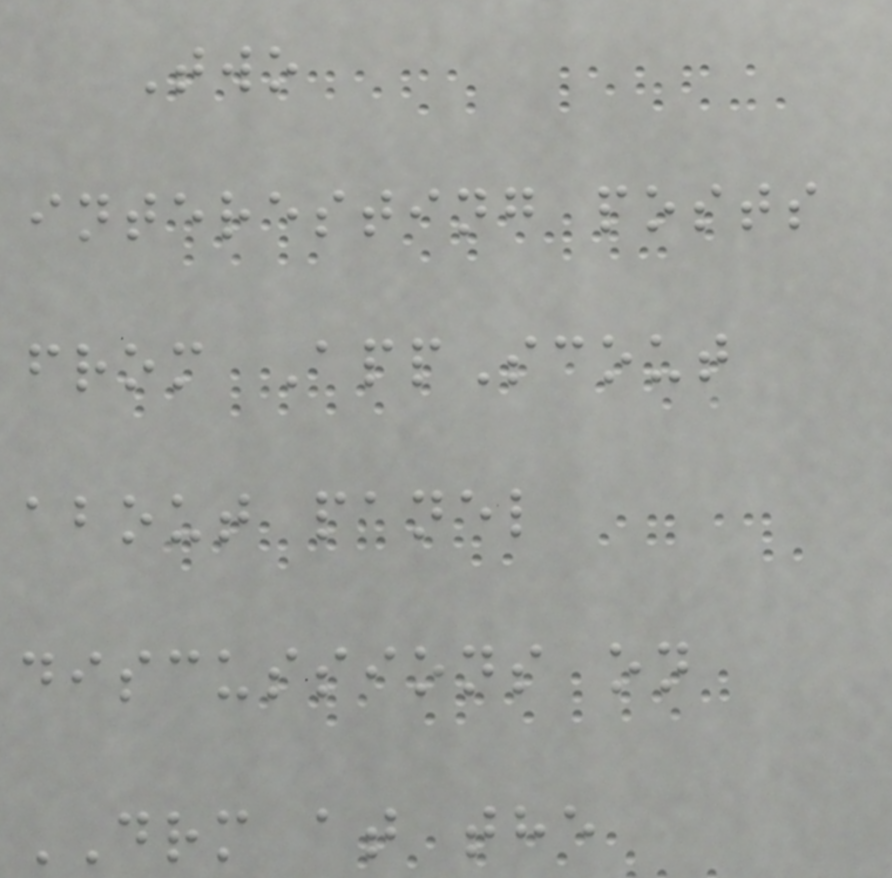Two
interesting posts
from AppScout
about panel
discussions on
DRM at the
